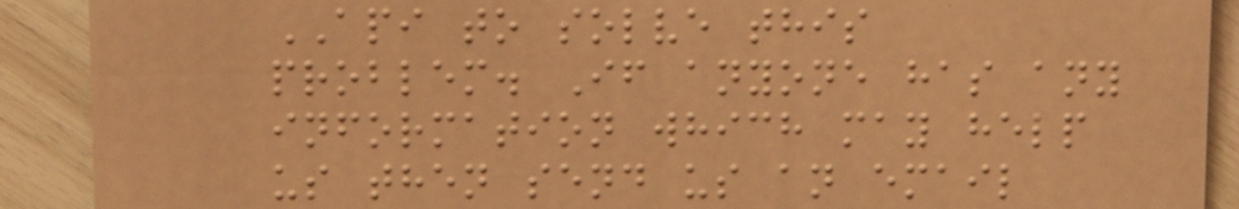API to solve this
problem. If anyone has any
information which may help
us then send us an email
